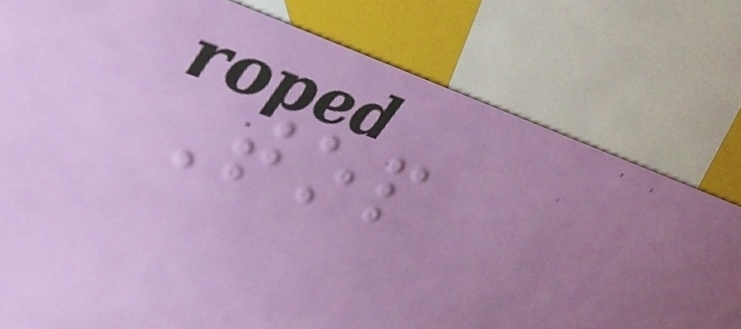Top
